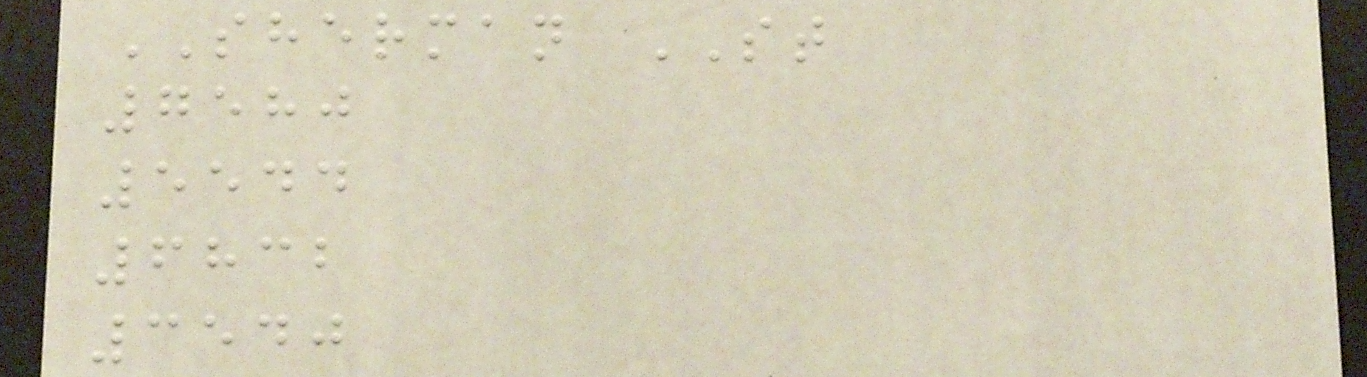SHERMAN ST
7580
5544
6832
3540
